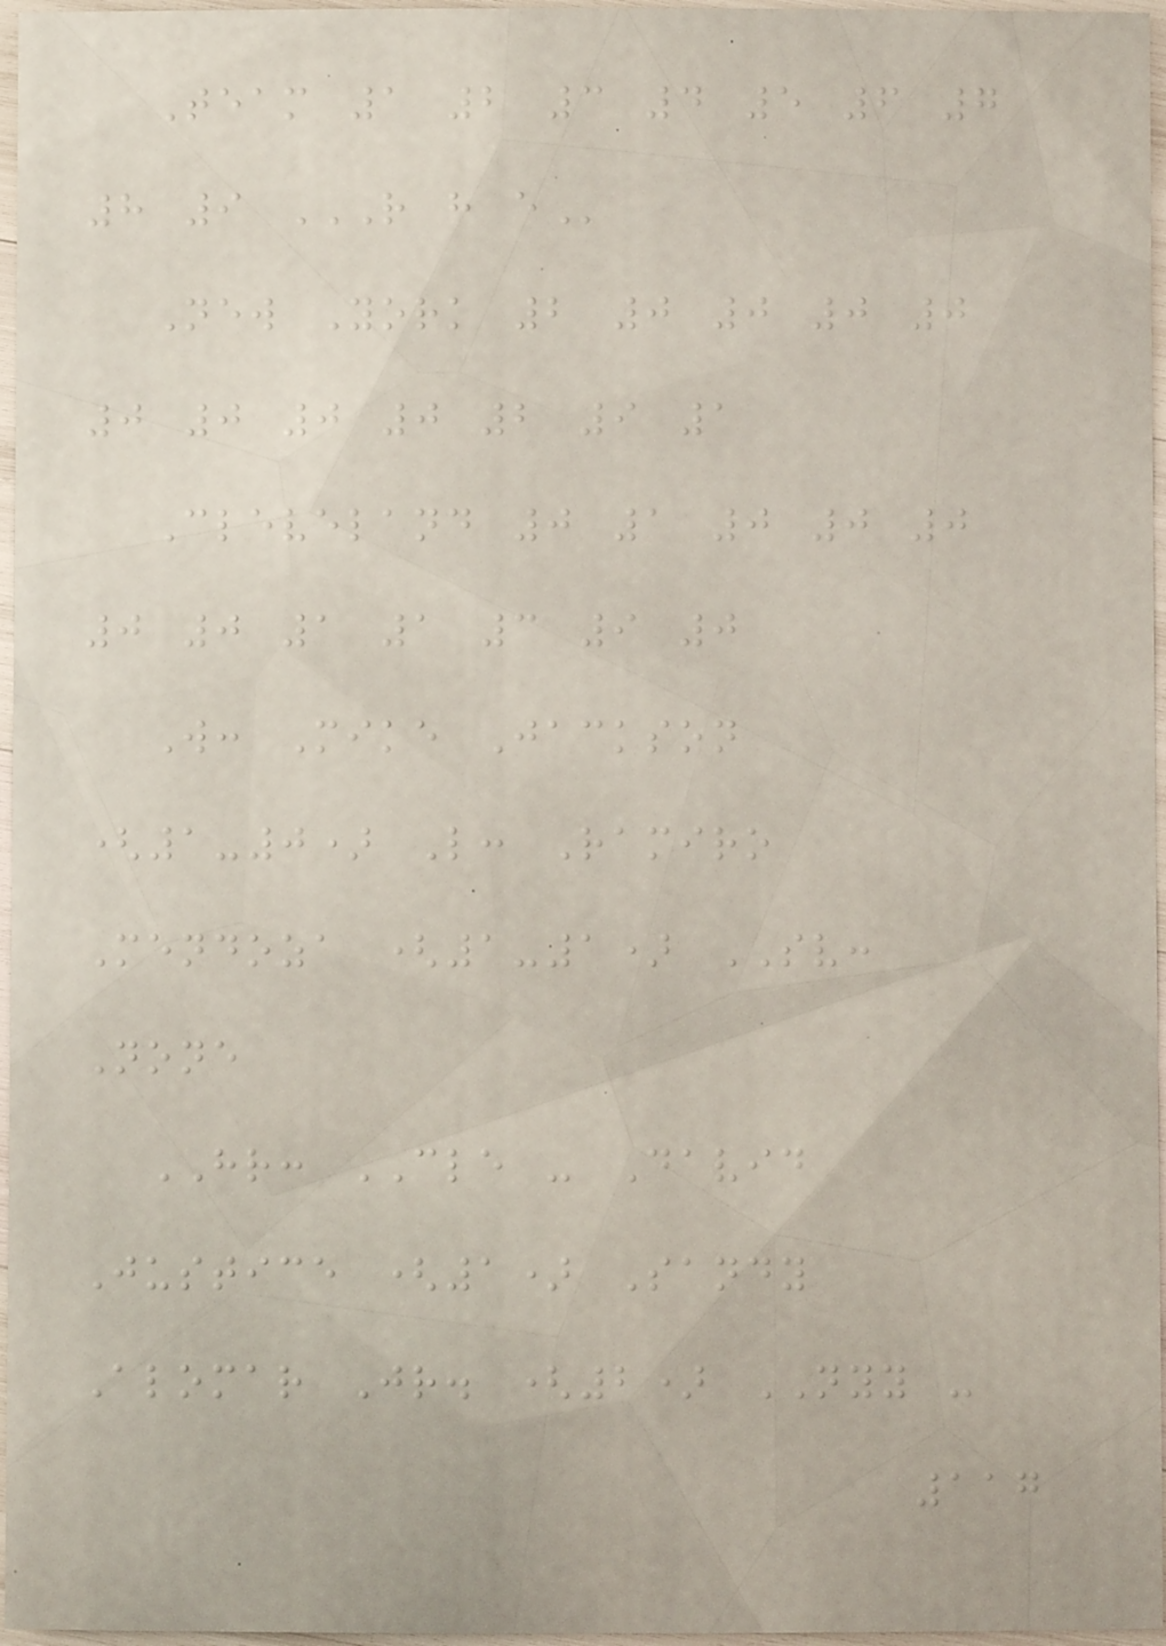Team 1 2 3 4 5 6 7
8 9 R H E
New York 2 0 0 0 0
0 0 0 0 2 9 1
Cleveland 0 1 0 0 0
0 0 1 1 3 9 0
W: Mike Jackson
(1-0) L: Ramiro
Mendoza (1-1) SV:
None
HR: CLE - David
Justice (1) Sandy
Alomar Jr. (2) NYY -
117
